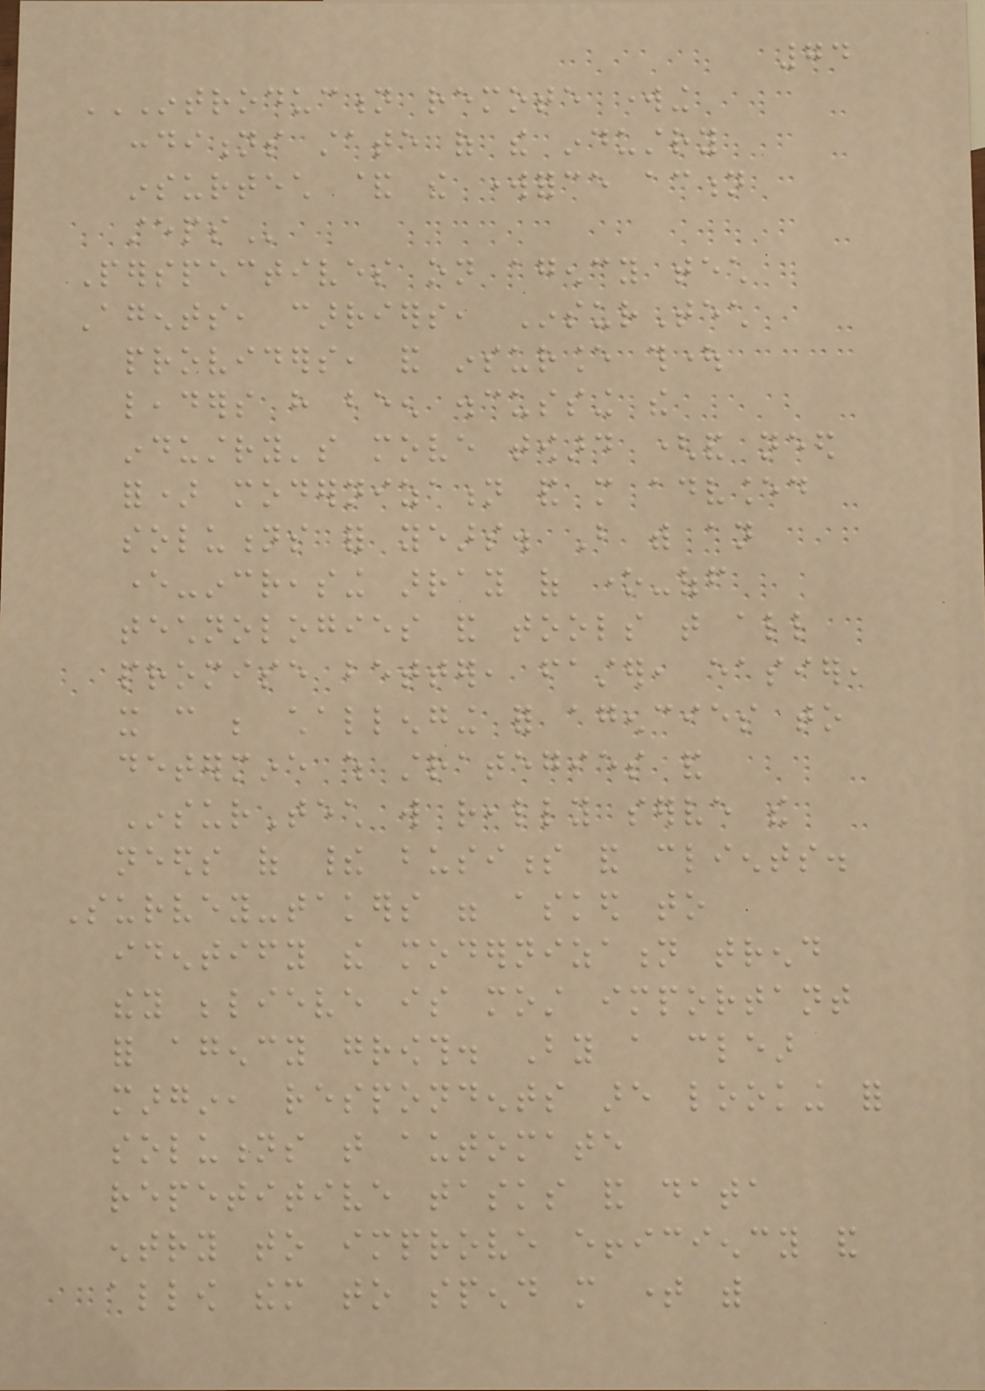74
INTRODUCTION REMOTE WORKING
CONDITIONS STATE OF THE INDUSTRY
INSURTECH & THE WORKFORCE ACTION
STEPS
Perspectives on agency tech
Agents, carriers, InsurTech
providers, and insurance thought
leaders have been discussing the
industry's move toward (and need
for) modernization and more advanced
solutions for years. But with an
ever-increasing array of one-off
technologies and tools that all
promise better, faster, easier,
it can be challenging for agencies to
determine which strategies and
InsurTech will really serve the
needs of their business and clients.
Survey-takers were asked to
identify the modernization trend
they believe is most important
for agency growth. By a clear
margin, respondents are looking for
solutions that automate
repetitive tasks and data
entry to improve efficiency and
allow them to spend more time with
